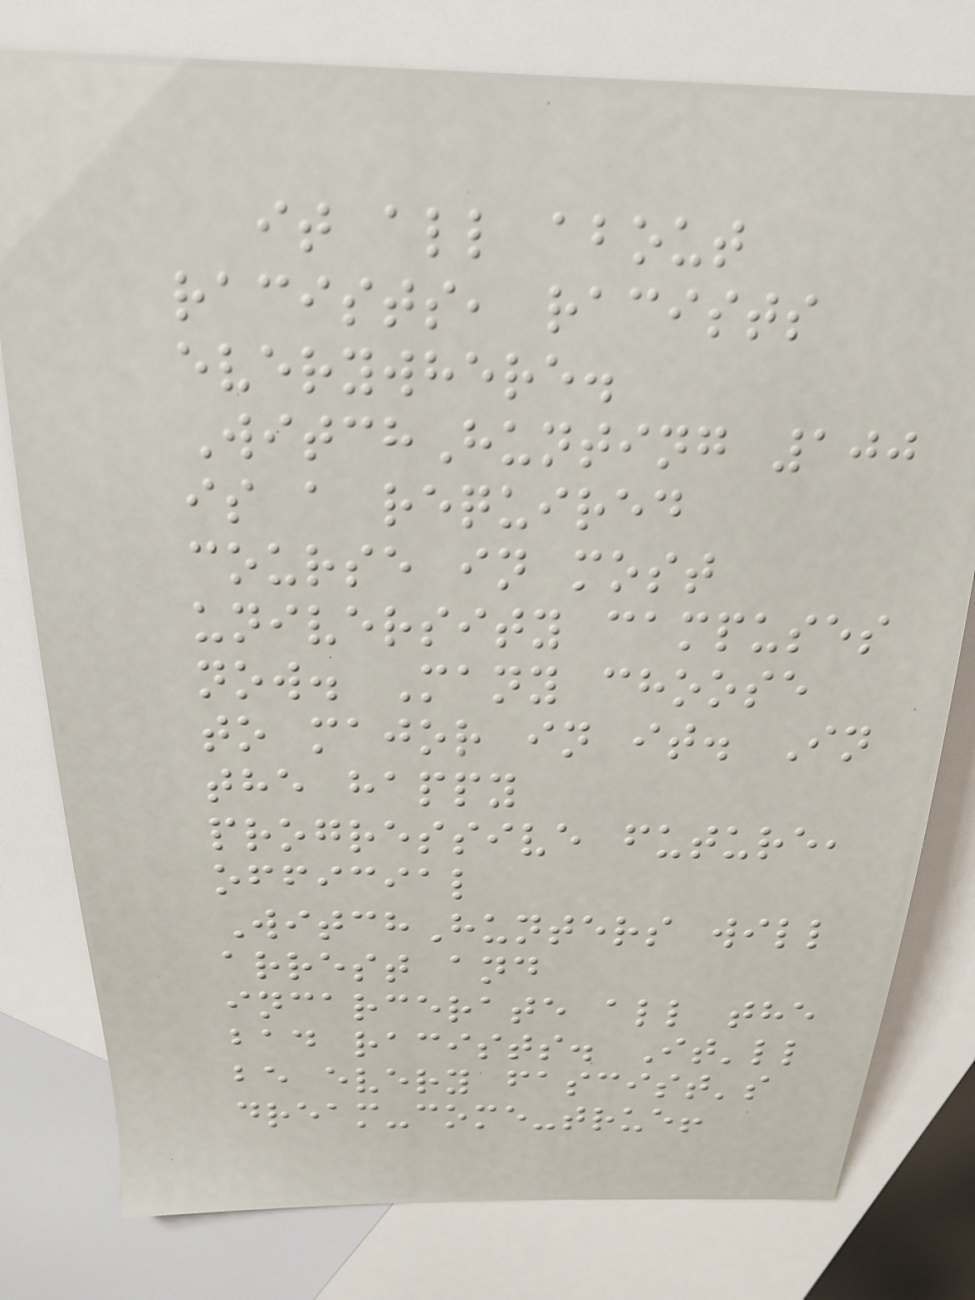it all about
racists, racists
everywhere.
WitchHunting 100
is a required
course in most
university campuses
now. Many choose
to major in it. In
the happy
progressive future,
official
WitchHunters will
arrest and
incarcerate all the
bad racists. It'll
be every fascist's
dream-come-true!
